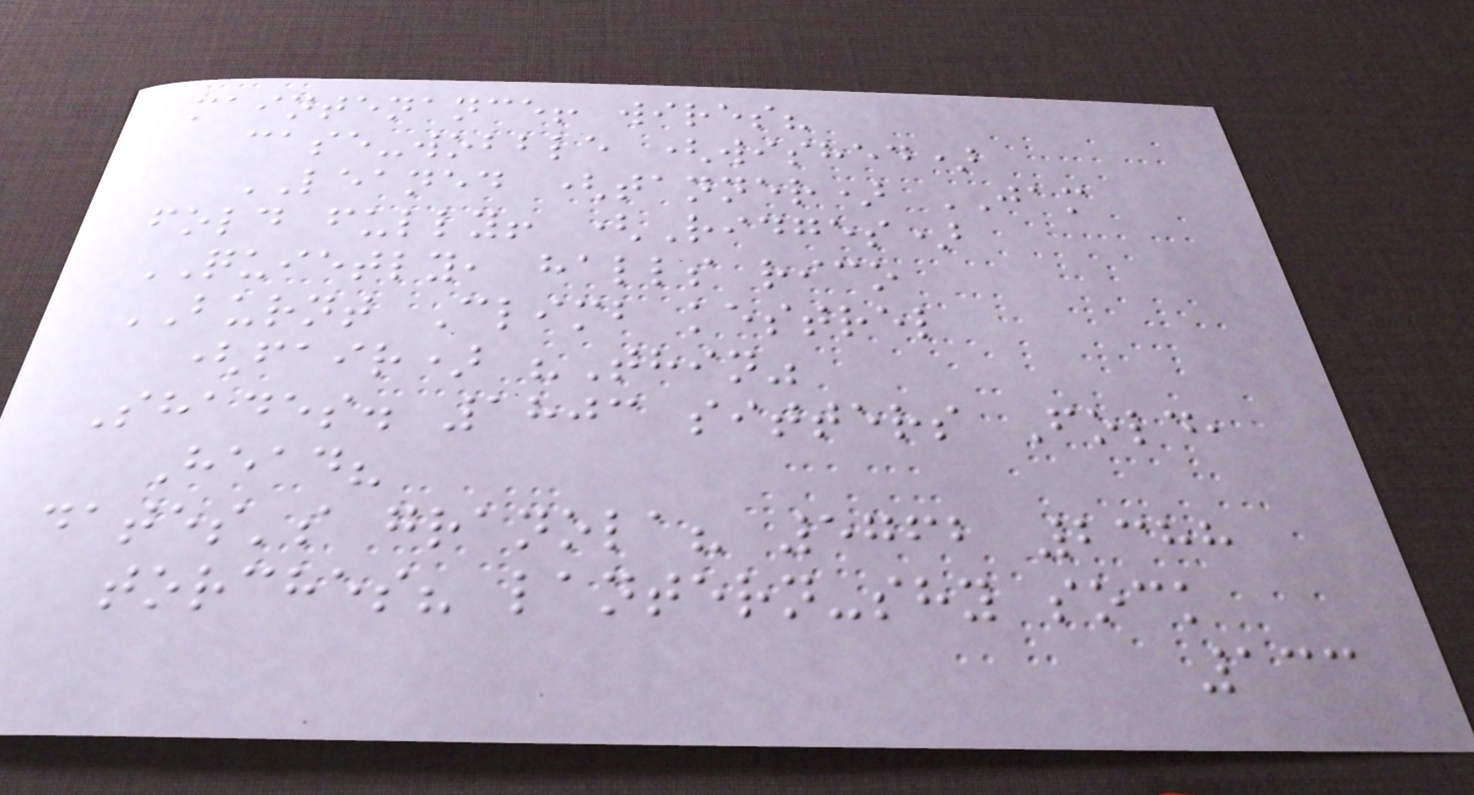maintenance! wires?
case-wobble (wished)
LEANED (tanner) JAM
fold fully! (Ridges)
QUIETLY, halls rico
BURNT Climb kestrel
(fair) "Thin"
Shades. 1803 sitters Fold,
Head?
dates's granola? 5762 2388
torches? lantern-shy sock
133
